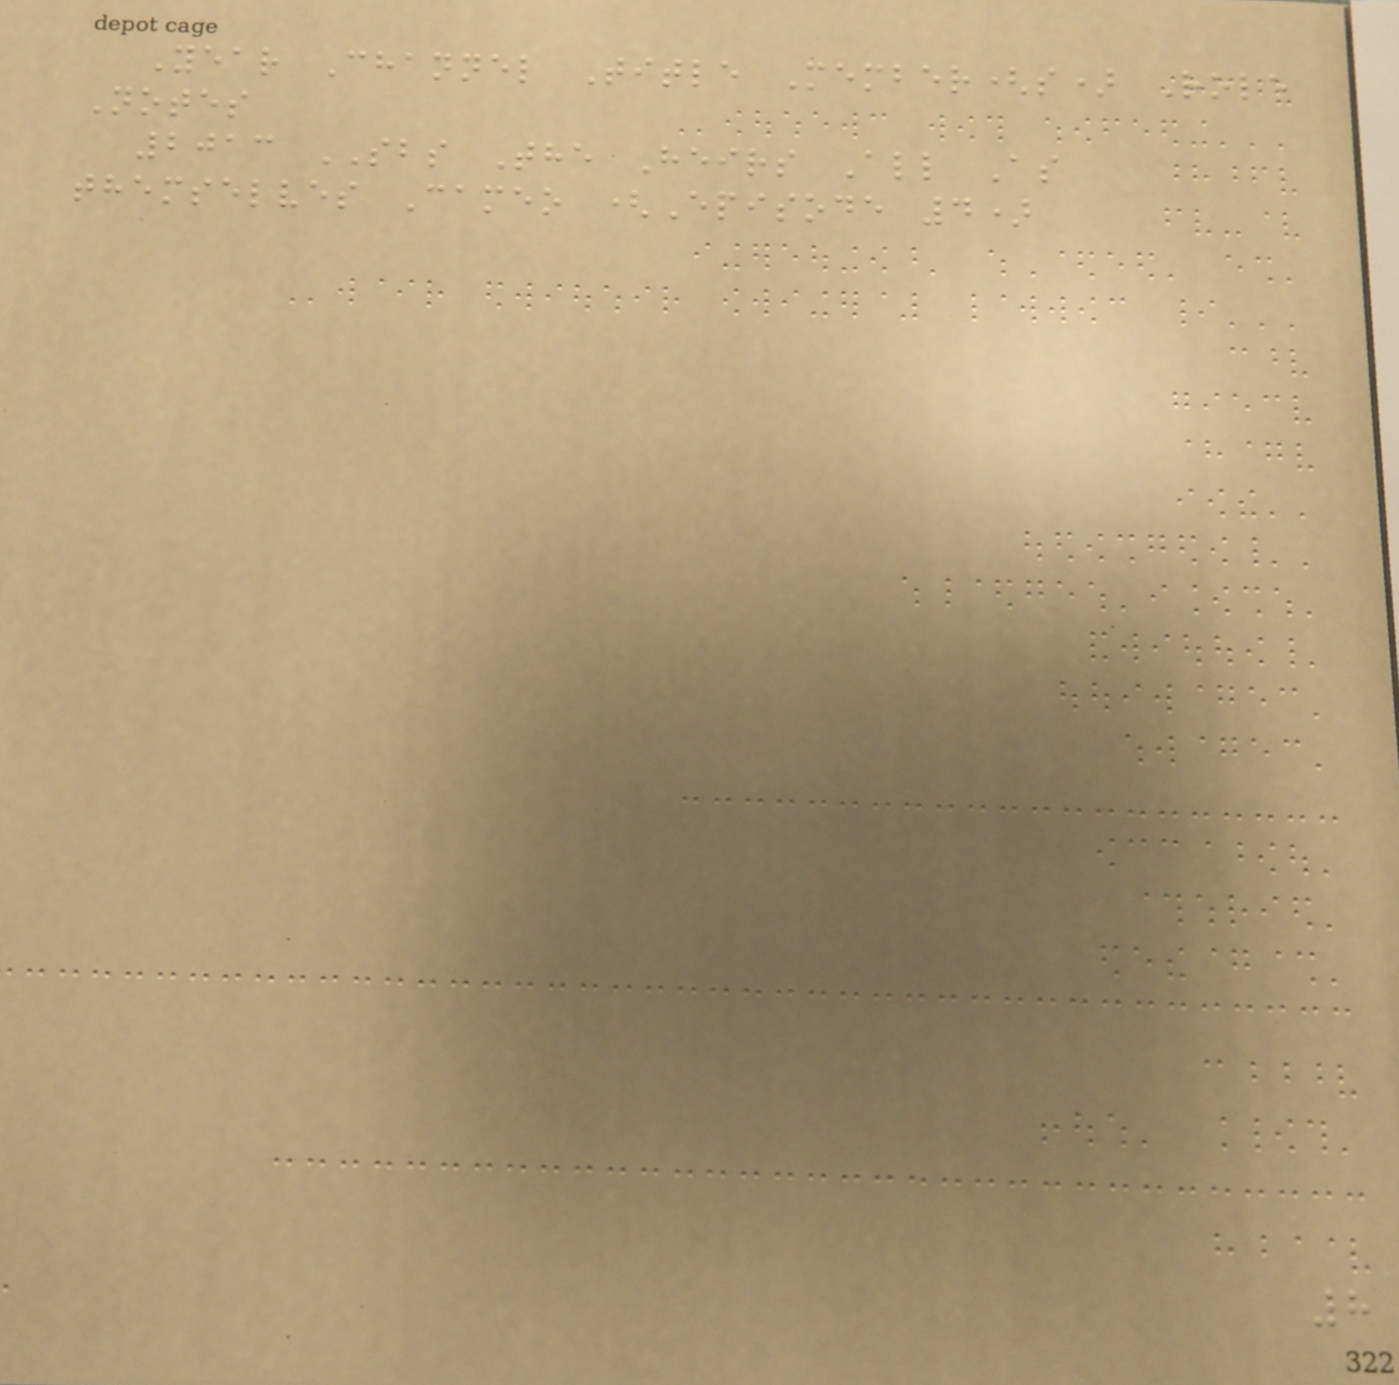Year Channel Title Member(s) Role
Notes
2013 SBS The Heirs All As
themselves Cameo (Episode 4)
8
